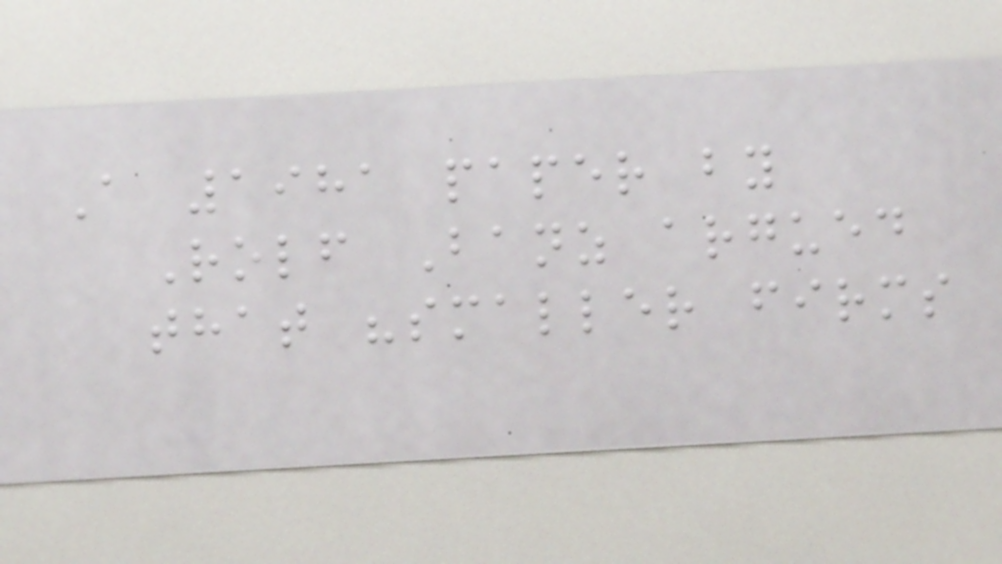A 1981 paper by
Rolf Banz argued
that "smaller firms
